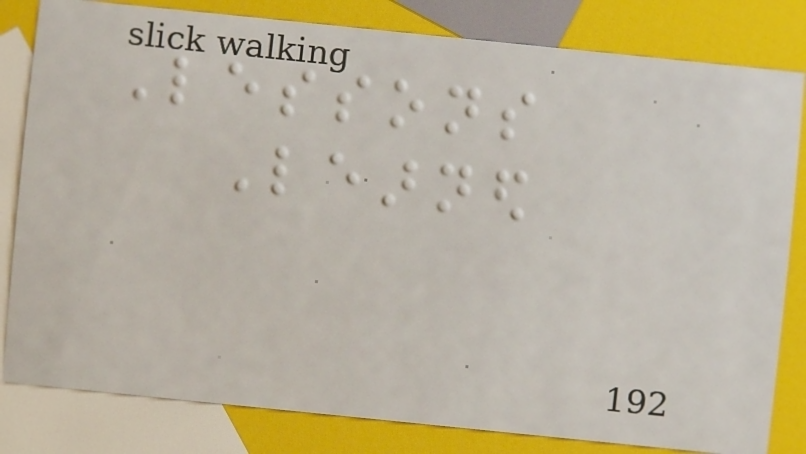Lessons
Learned
